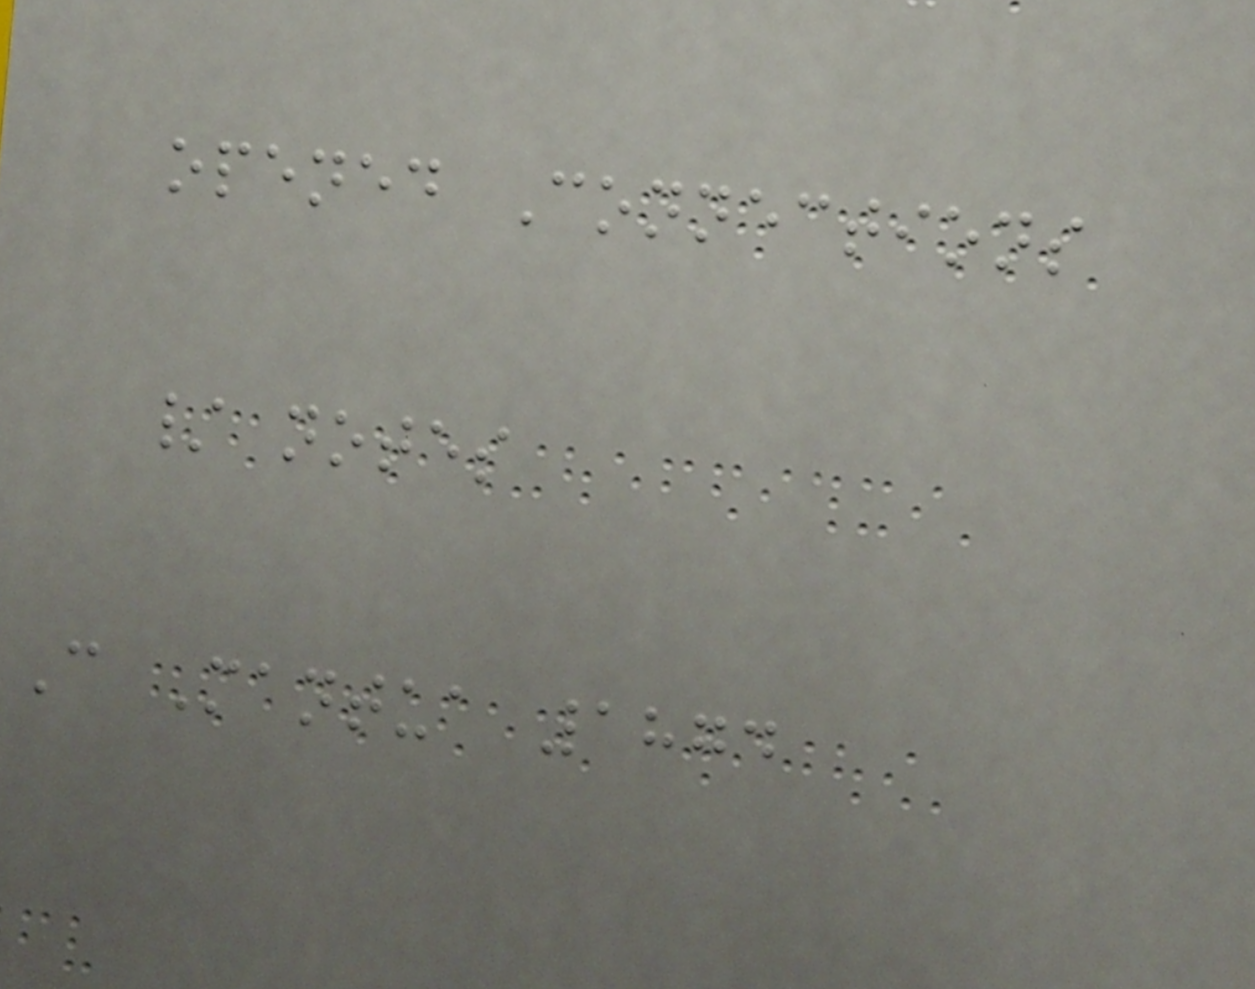opened Connections
/ notes
C Mantua 1874
